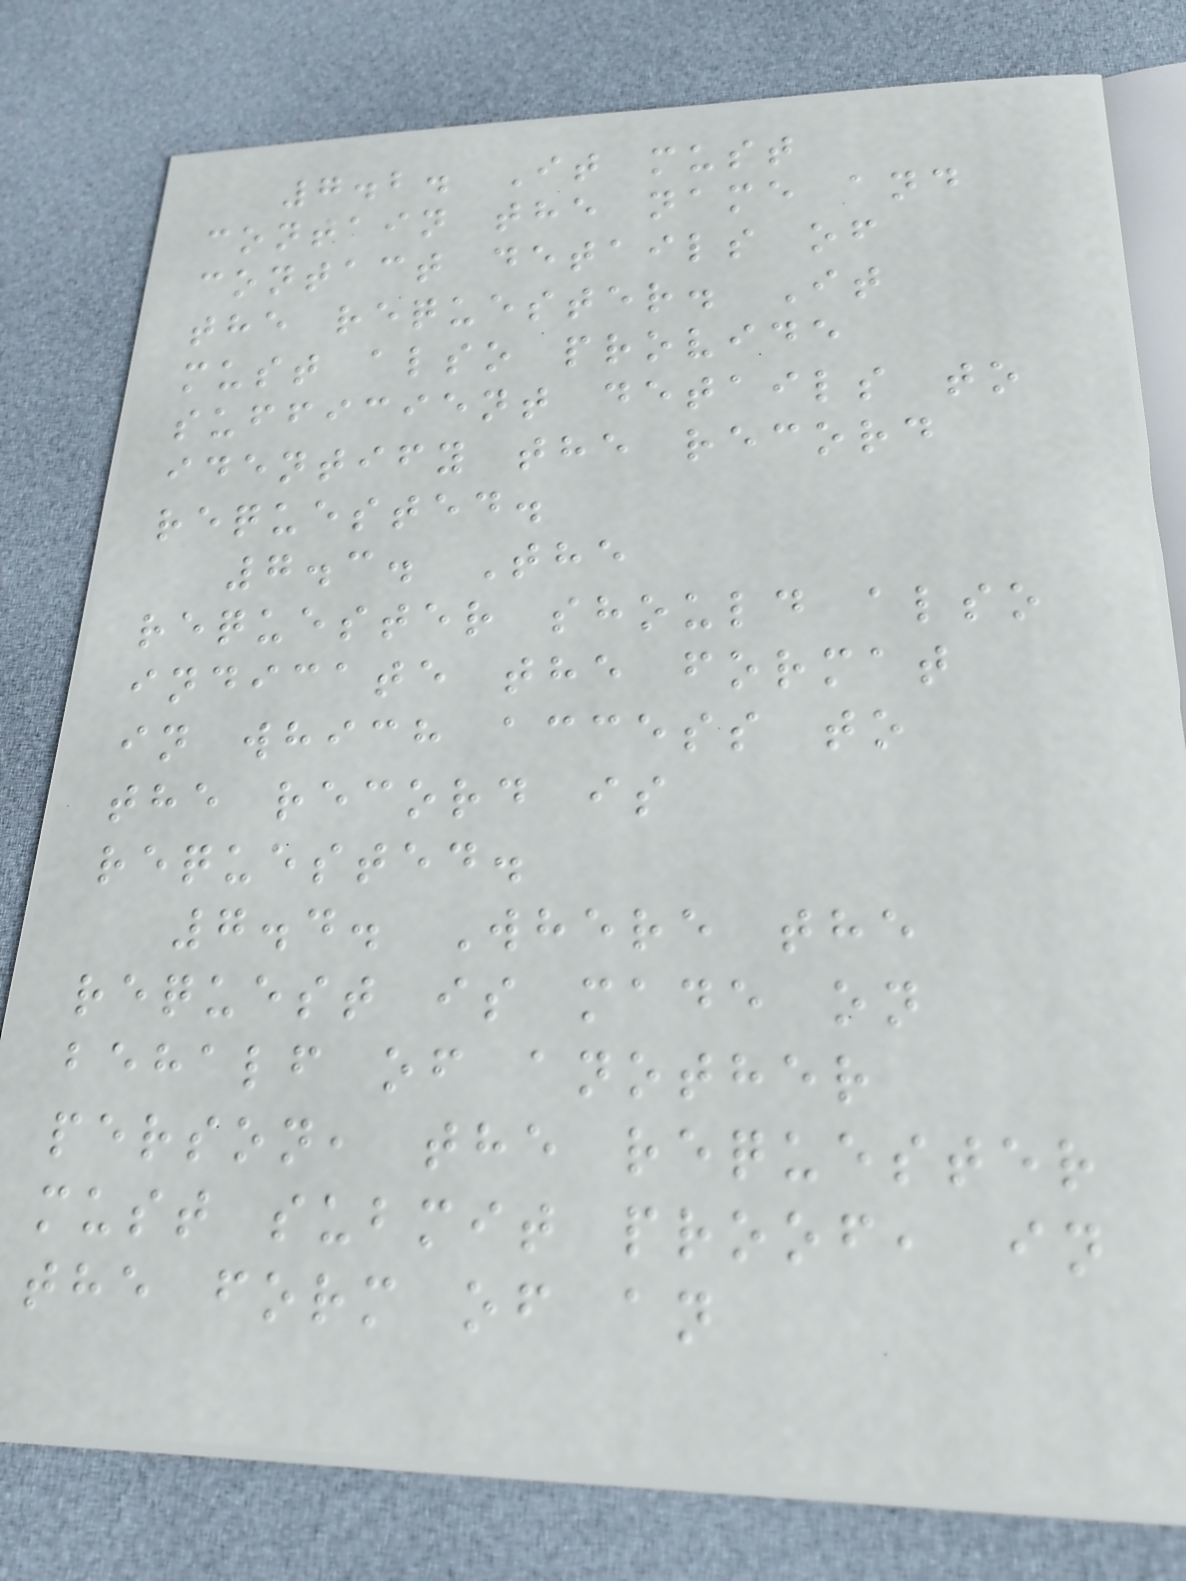7.2. It must
contain the name and
contact details of
the requester. It
must also provide
sufficient details to
identify the record
requested.
7.3. The
requester should also
indicate the format
in which access to
the record is
requested.
7.4. Where the
request is made on
behalf of another
person, the requester
must submit proof, in
the form of an
